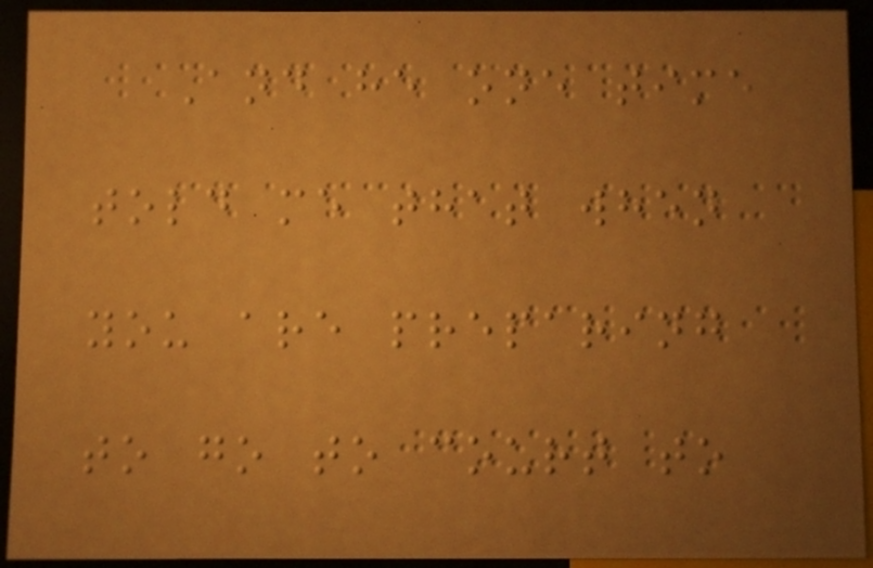And he one time
told me that when
you are preparing
to go to court to
